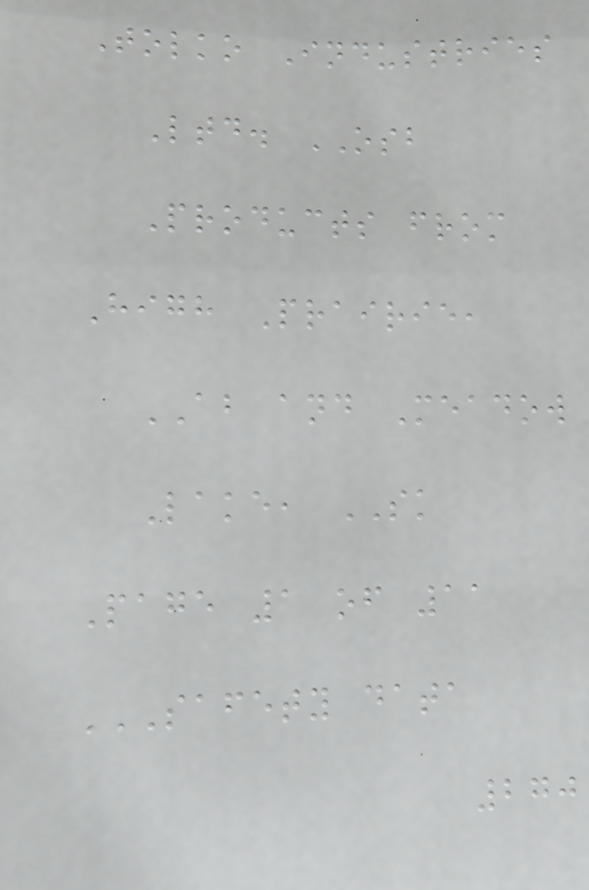Tolko Industries
Ltd. OSB
Products from
High Prairie,
AB and Meadow
Lake, SK
Page 1 of 11
SAFETY DATA
270
